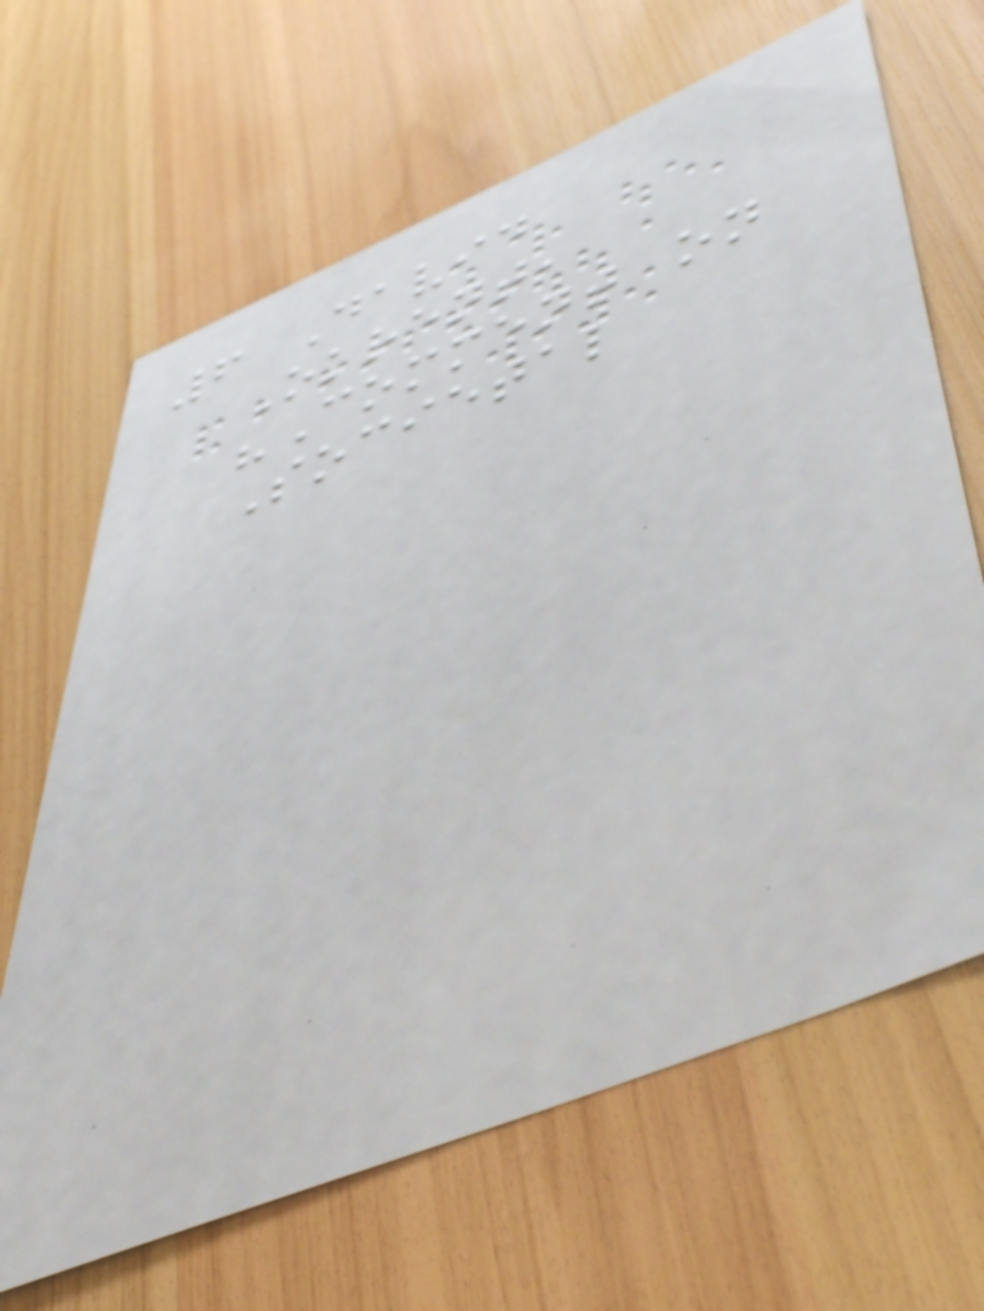6 David
Okrent,
"Comment on
Societal
